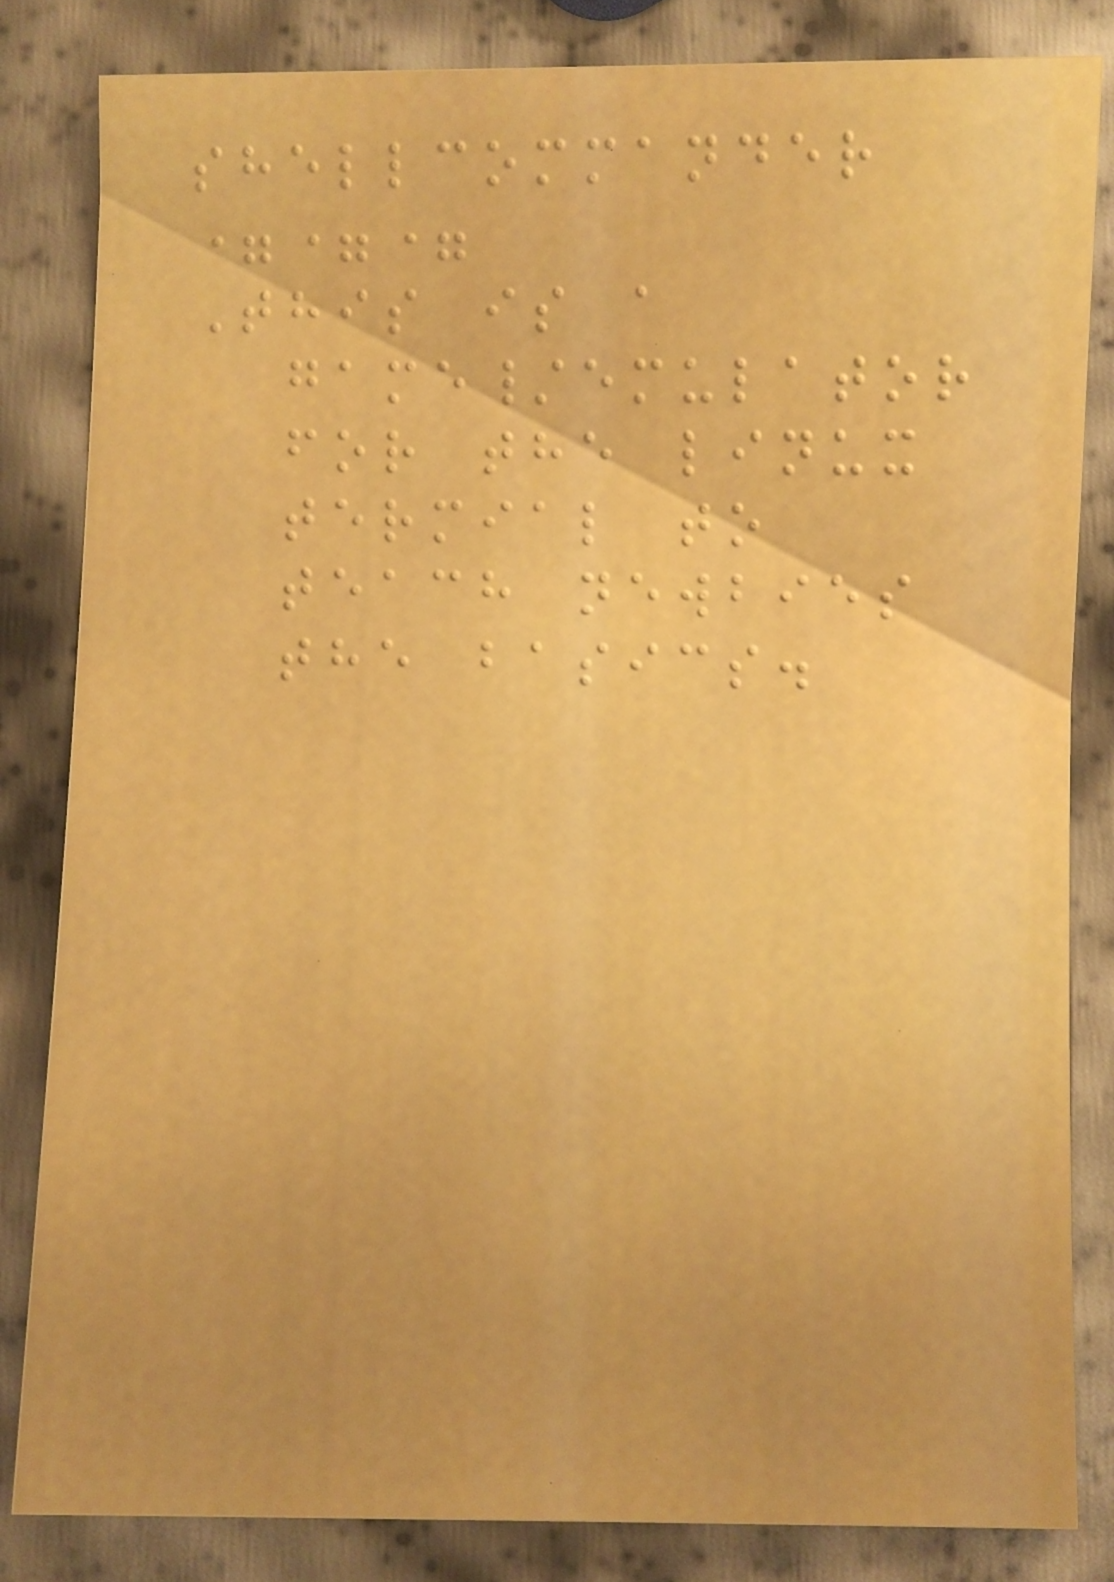shellcommander
===
This is a
game/emulator
for the linux
termial to
teach newbies
the basics.
